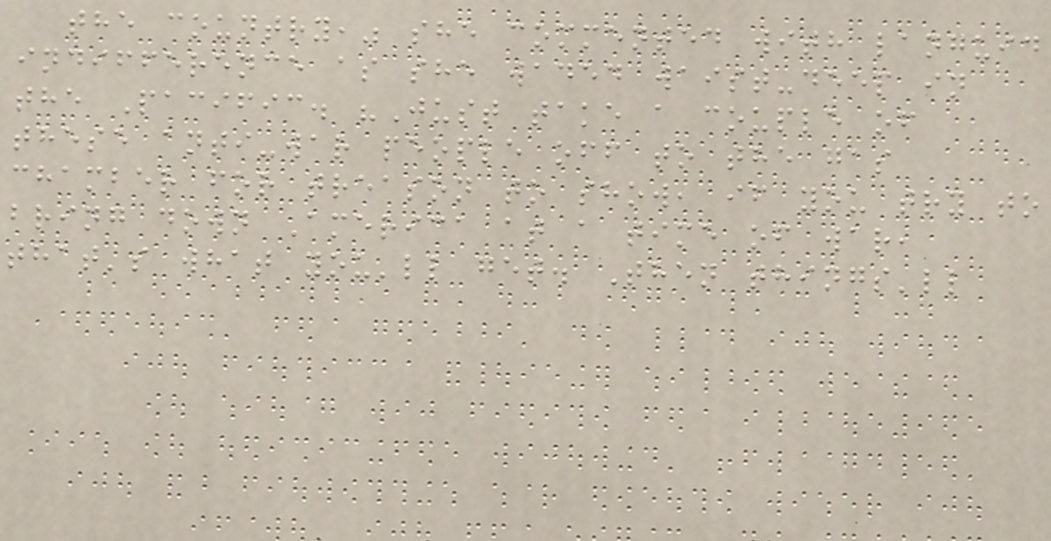the country," she commented with languid
indifference as she waded waist-deep in
the Pacific. "Just take a couple of
these anti-war people off to the gas
chamber for treason to show, if you try to
bring down America at a time of war,
that's what you'll get. Then things'll
